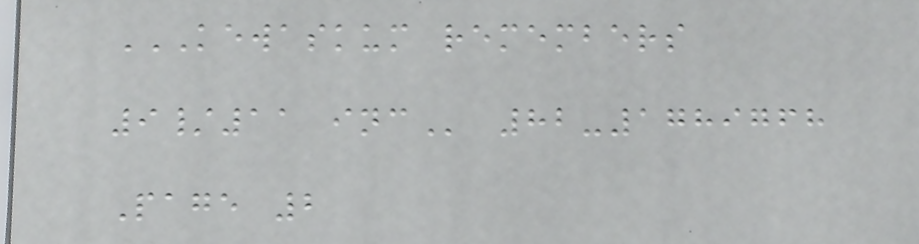KEWASKUM REMEMBERS
9/11 INC 82-1789768
Page 2
